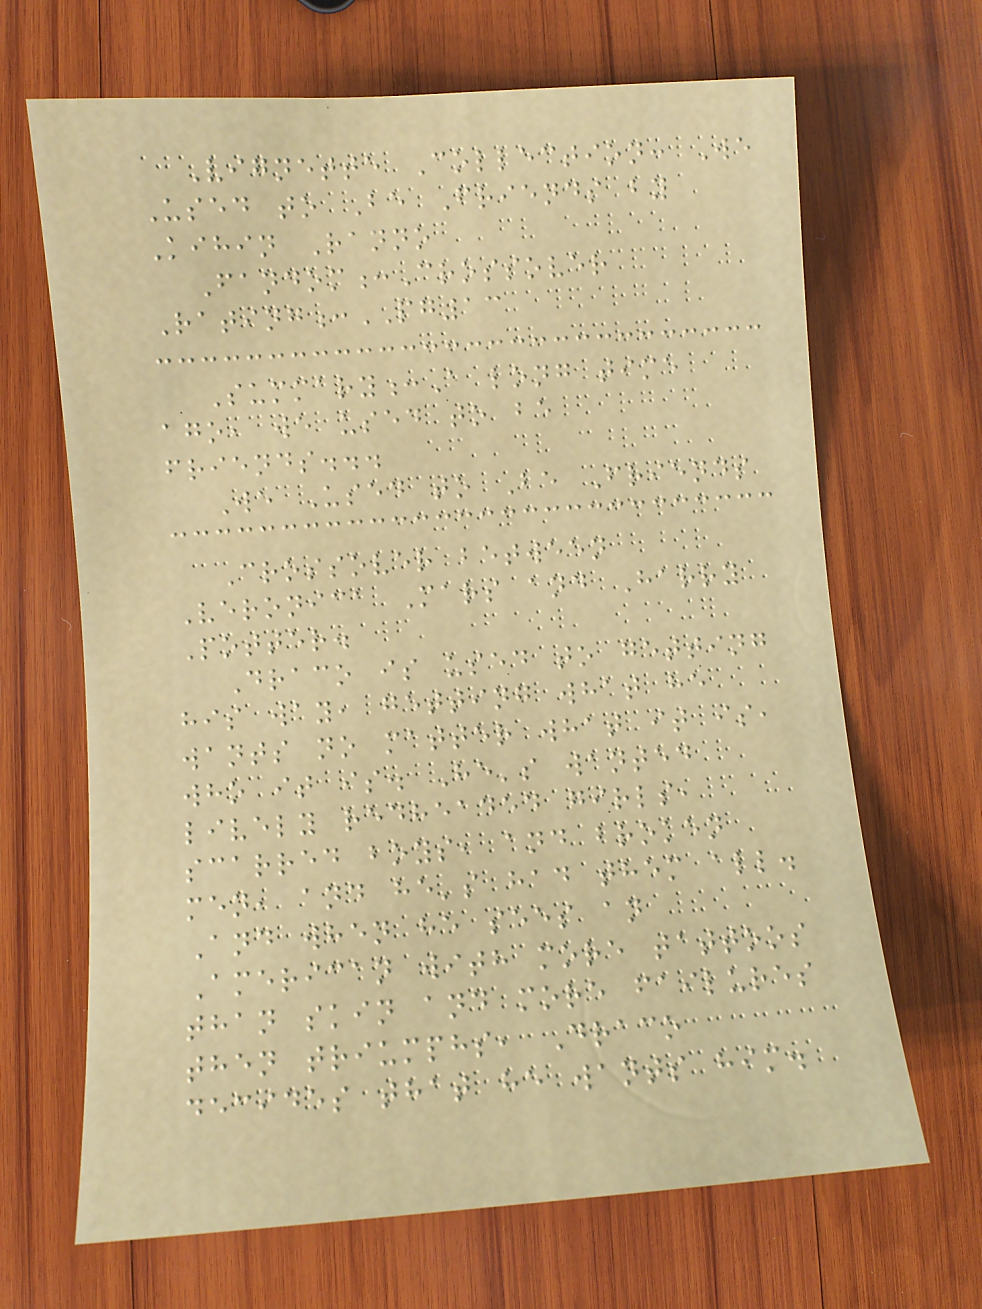Vignette Collection: We
Used to Be Friends by
Kihin Ranno
Fandom:Crossover
Rating:PG13
Summary:A long time
ago, we used to be
friends...
We Used to Be Friends
Crossover between
Veronica Mars and Harry
Potter.
Draco is used to getting
his way, getting what he
wants no matter what it is,
who it is. He's wanted
lively redheaded girls,
scarred boys, and broken
men, and he's had them all.
And when he sees an
American with more tattoos
than skin and more failures
then triumphs, Draco
decides that he wants him.
